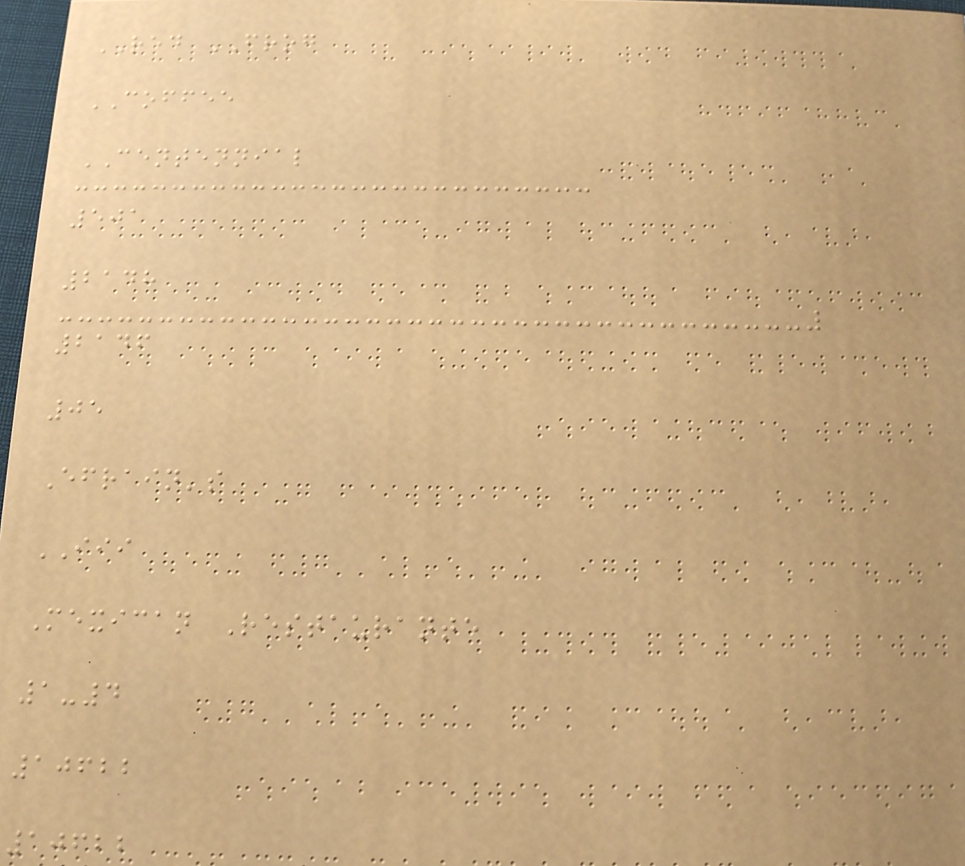RED FROG
COFFEE
CENTENNIAL
501
2148
2146
05
Efrain's
III
Mexican Restaurante
1-4
10622
10622
